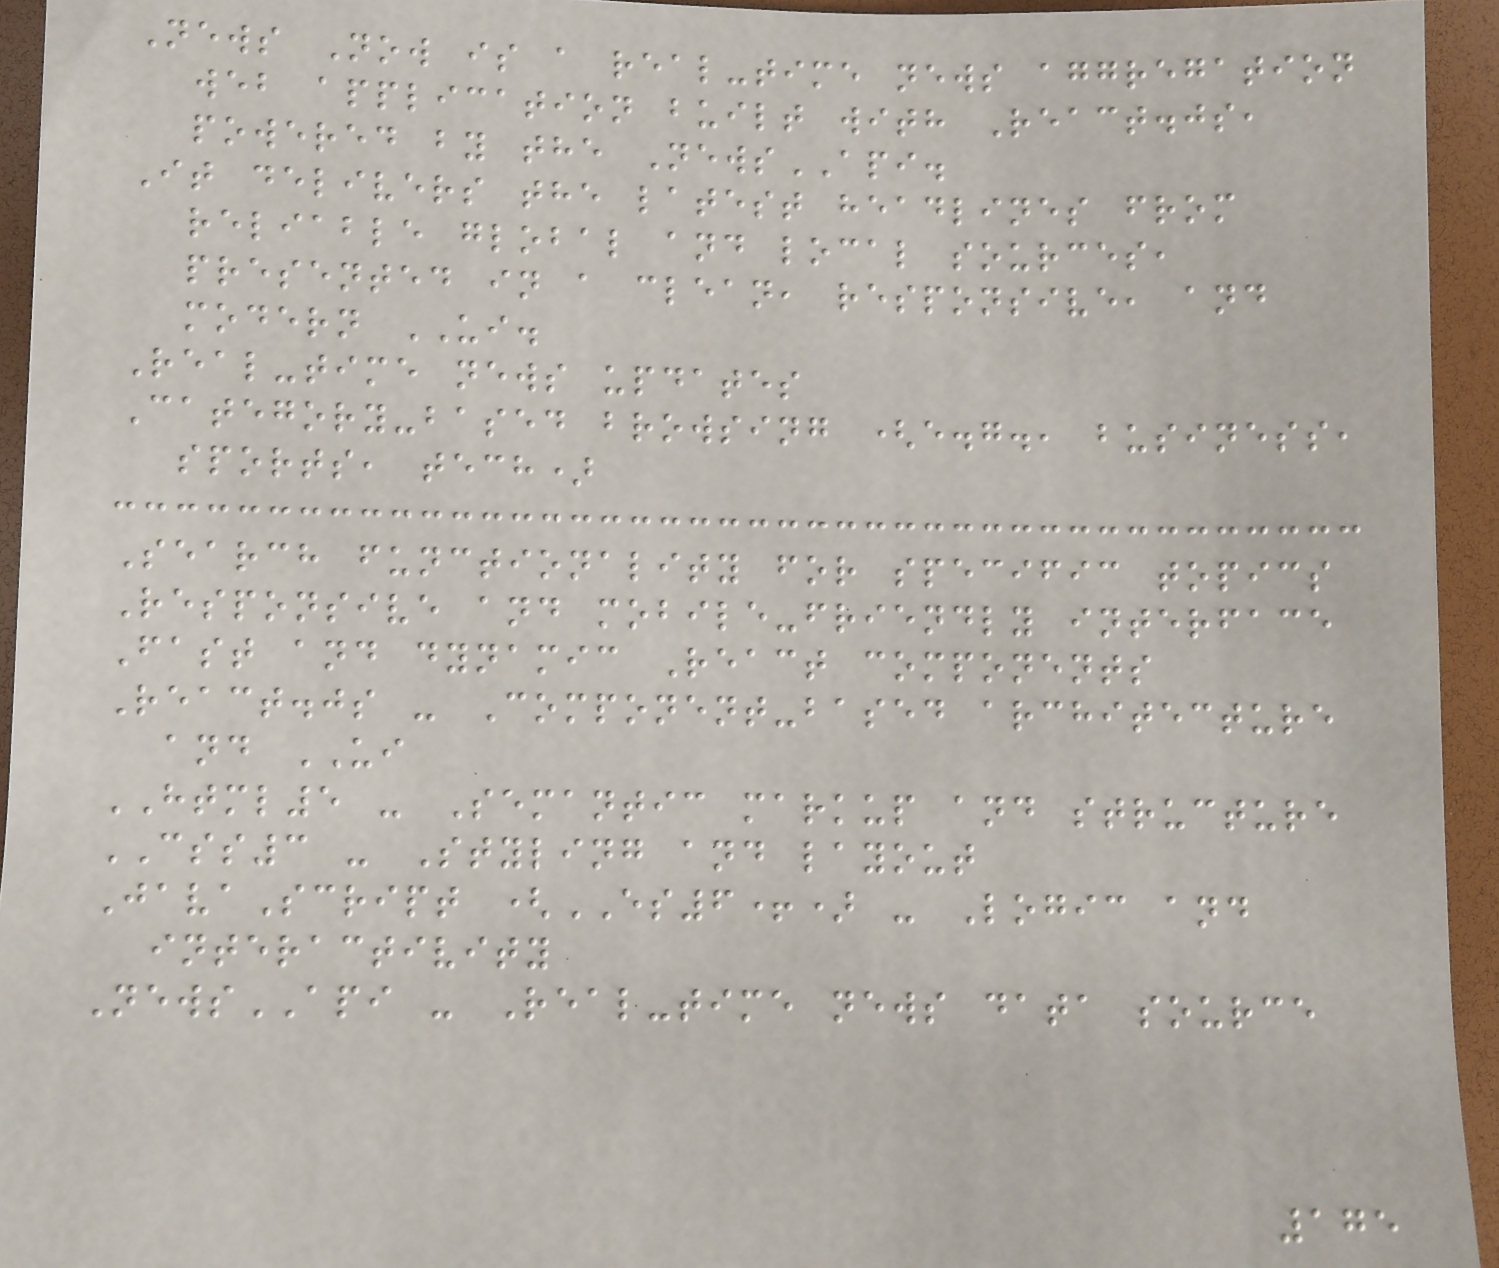News Now is a real-time news aggregation
web application built with React.js,
powered by the NewsAPI.
It delivers the latest headlines from
reliable global and local sources,
presented in a clean, responsive, and
modern UI.
Real-time news updates
Category-based browsing (e.g., business,
sports, tech)
Search functionality for specific topics
Responsive and mobile-friendly interface
Fast and dynamic React components
React.js - Component-based architecture
and UI
HTML5 - Semantic markup and structure
CSS3 - Styling and layout
JavaScript (ES6+) - Logic and
interactivity
NewsAPI - Real-time news data source
175
